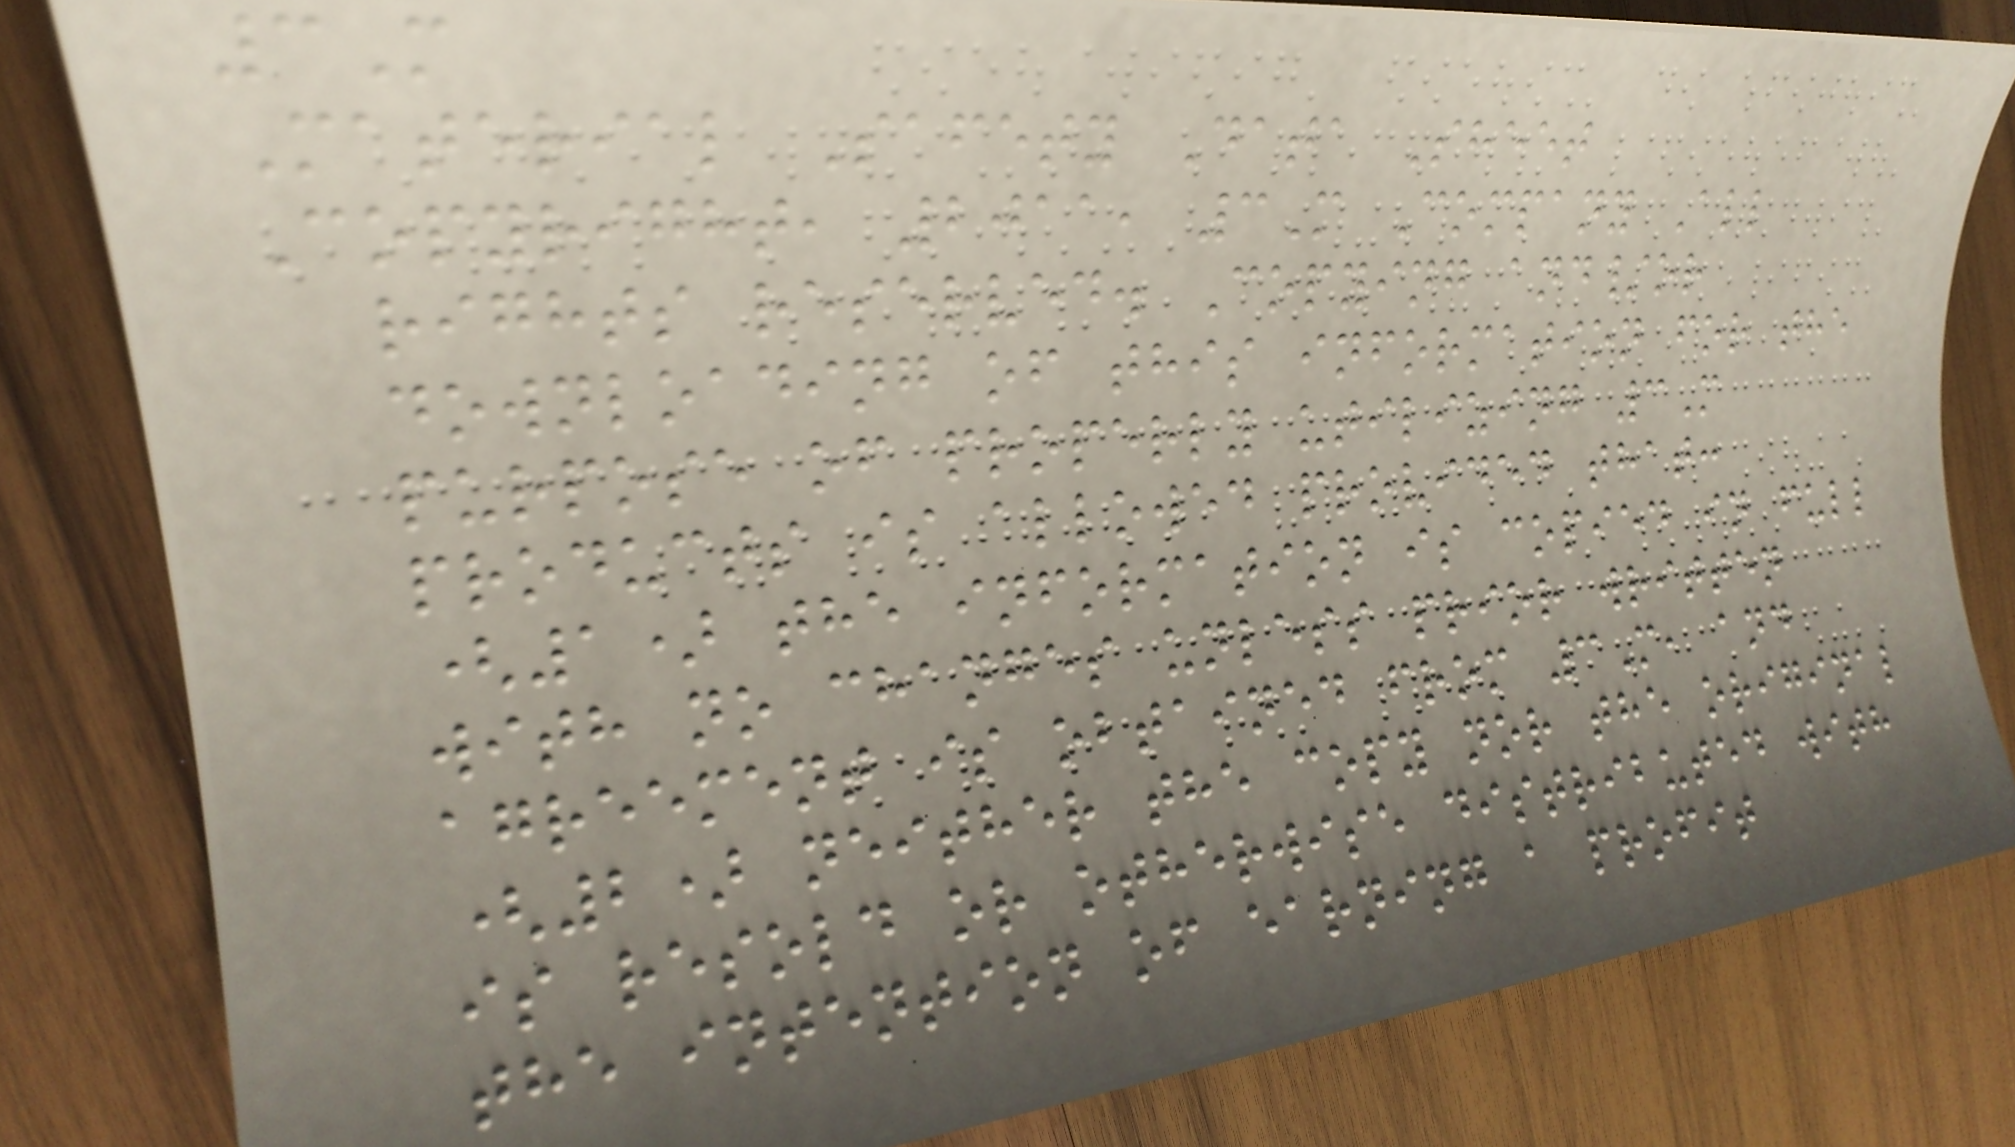3M
Material Safety Data Sheet
Copyright, 2011, 3M Company All
rights reserved. Copying and/or
downloading of this information for the
purpose of properly utilizing 3M
products is allowed provided that:
(1) the information is copied in full
with no changes unless prior written
agreement is obtained from 3M, and
(2) neither the copy nor the original
is resold or otherwise distributed with
the intention of earning a profit
